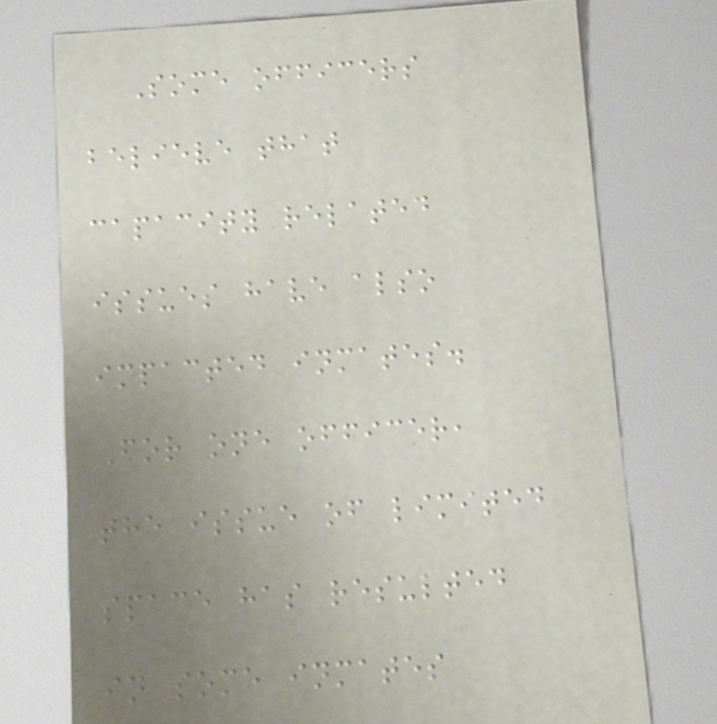Some officers
believe that
capacity related
issues have also
impacted inmates.
For one officer,
the issue of limited
space has resulted
in some inmates
